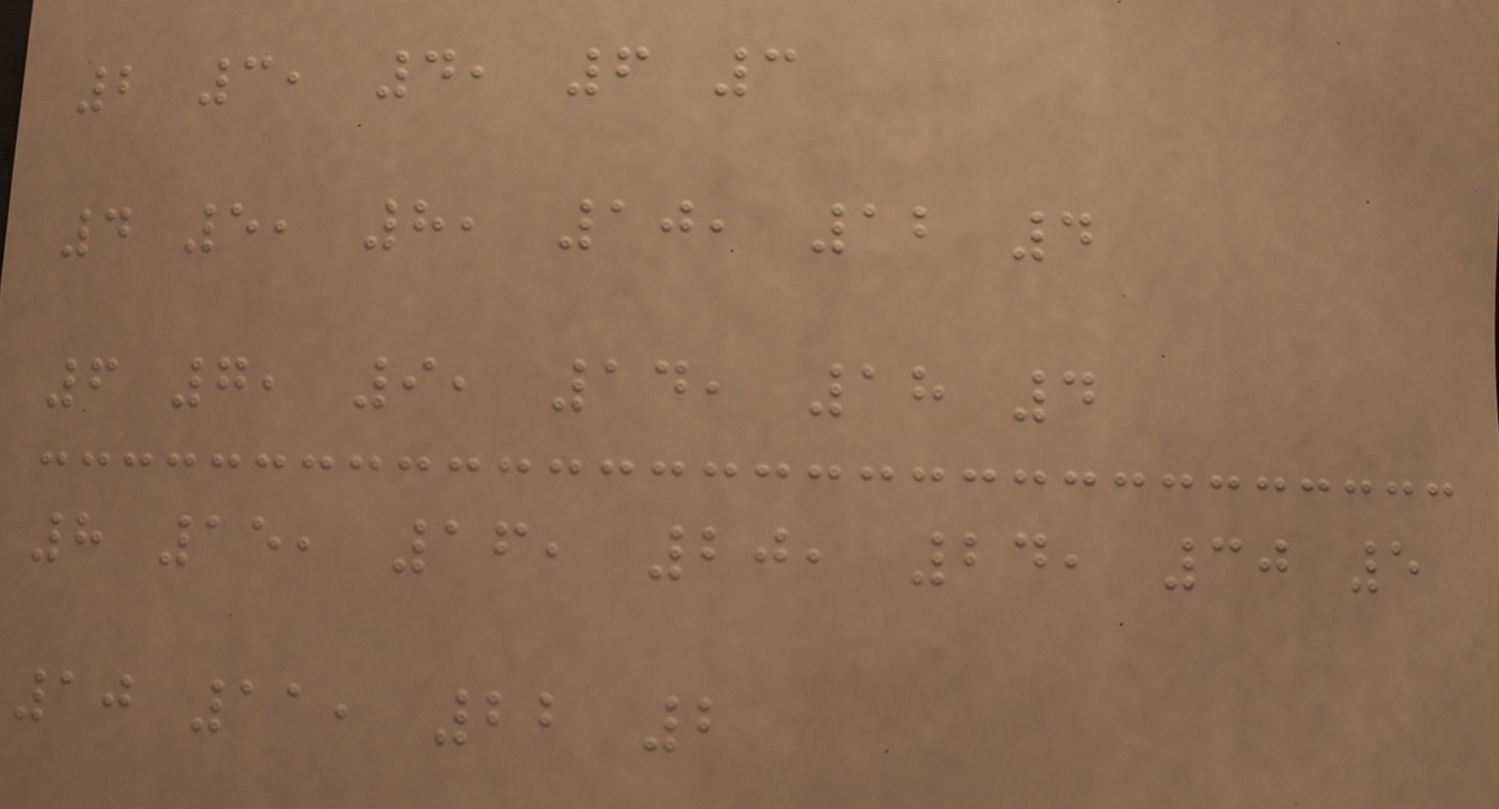2 3, 4, 6 3
4 5, 8, 10, 12 4
6 7, 9, 14, 18 4
8 15, 16, 20, 24, 30 5
10 11, 22 2
